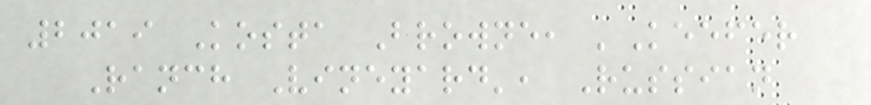2019 Kosta Browne, 'Keefer
Ranch Vineyard', Russian
